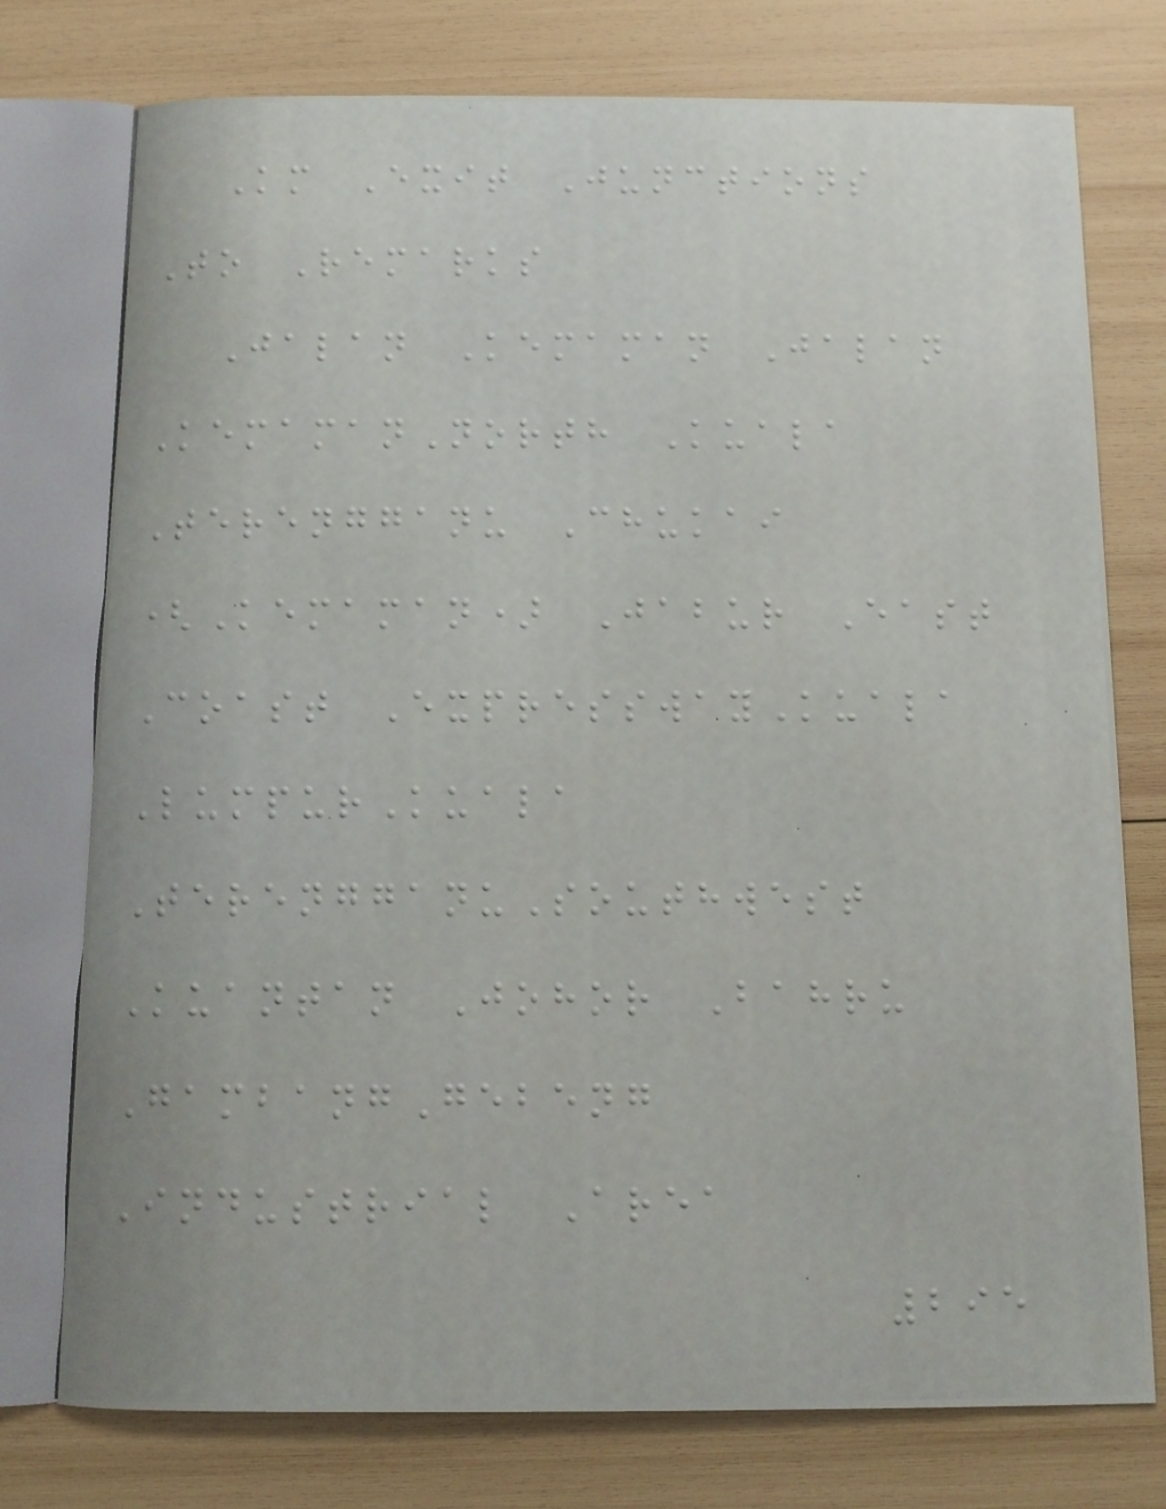Km Exit Junctions
To Remarks
Jalan Kemaman Jalan
KemamanNorth Kuala
Terengganu Chukai
(Kemaman) Jabur East
Coast ExpresswayKuala
LumpurKuala
TerengganuSouthwest
Kuantan Johor Bahru
GambangGebeng
Industrial Area
295
